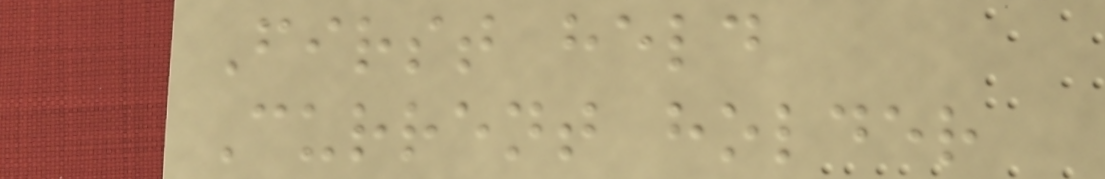First held
Current holder
